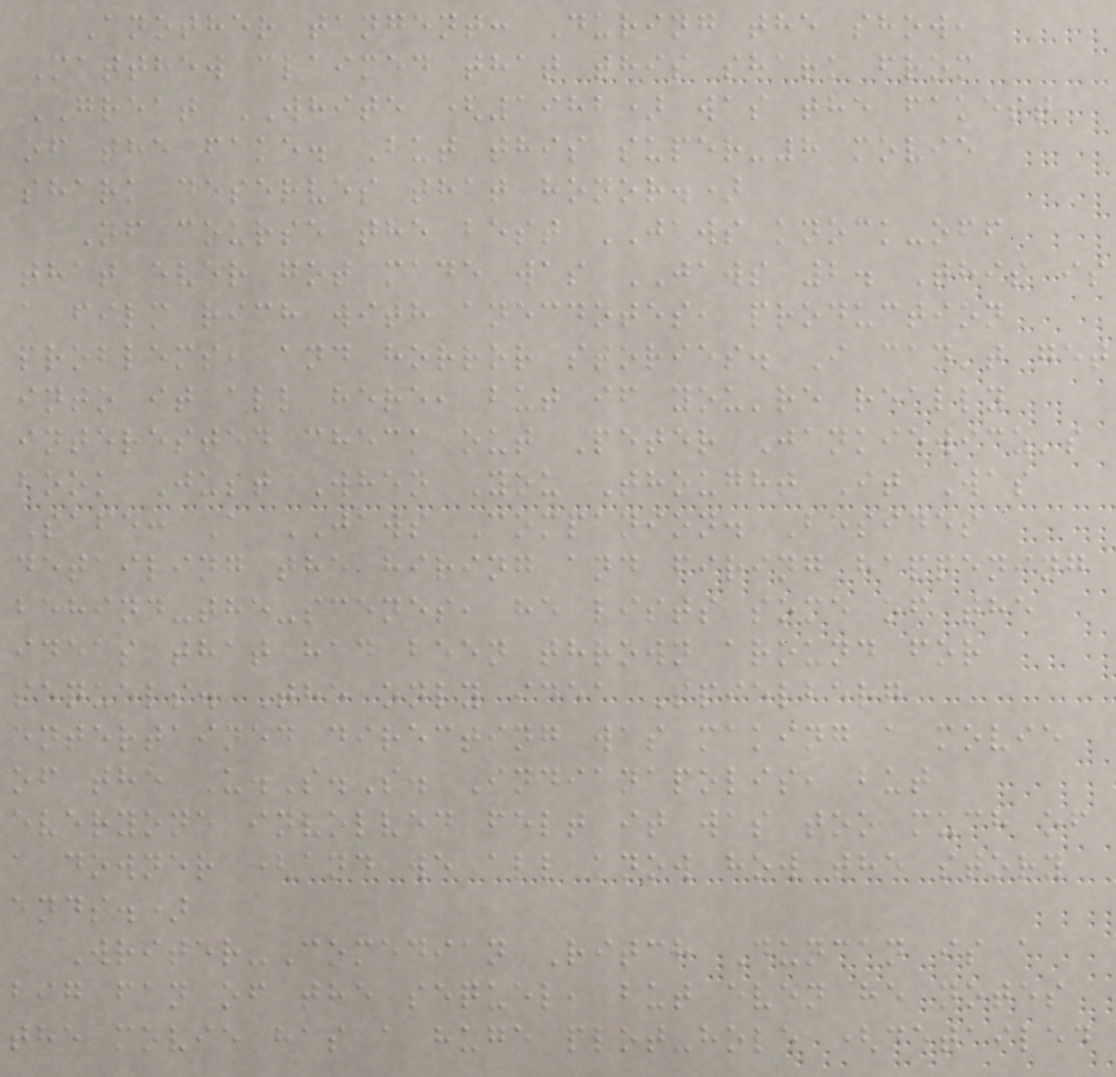Another tangent: During the show,
Matthew claimed that this shark from
GREAT WHITE (1982) was the fakest
of the fake. But this super-8 movie
shark deserves that honor.)
Of course the best JAWS knock-off
that ever got made was JAWS 2. This is
a film rich with anecdotes, production
problems, and horror stories. I can't get
into it all here, but if you're really
interested check out Peter Jankiewicz's
book Just When You Thought It Was
Safe: A JAWS Companion. Besides
detailing the hiring and firing happening
behind-the-scenes, he lists some of the
ideas that had been thrown around for
sequels. The only idea Spielberg
entertained directing was making a movie
of the U.S.S. Indianapolis, but
everyone involved felt it was too much of
a downer (and we all know how the story
ends.)
Writer-Comedian Ritch Duncan is a
big fan of the sequel, but even he notes
the movie has a huge plot-hole (detailed
